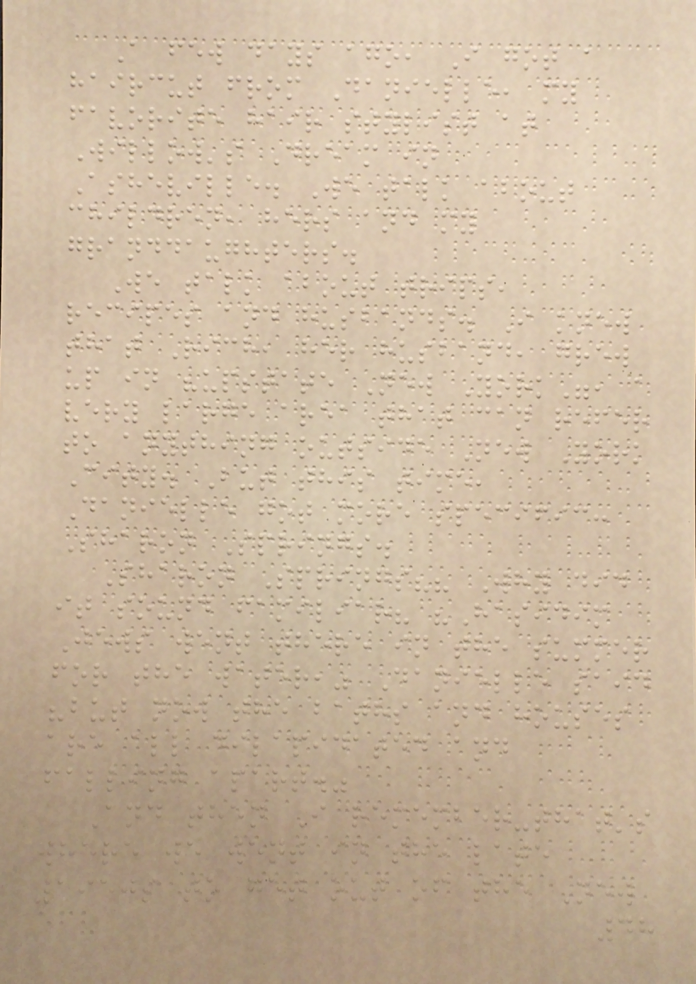A few days ago, I got a
haircut from Danielle, my
favorite hair stylist at
Willow's Dream in
Asheville. We talk about
children, hers and my
granddaughters.
We talk about trips,
recipes and husbands. I knew
that Rich, her husband, grew
up in "upstate New York", a
very large area that can refer
to anything outside New York
City. But this time,
Danielle got more specific:
Sharon Springs.
Sharon Springs?? Why did
it sound familiar? "Hasidim
Jews went there in the summer
for the water," Danielle said
"but now the baths and houses
are all dilapidated and
falling apart."
And then I remember-that's
where we went in the late
1950s to get out of the New
48
